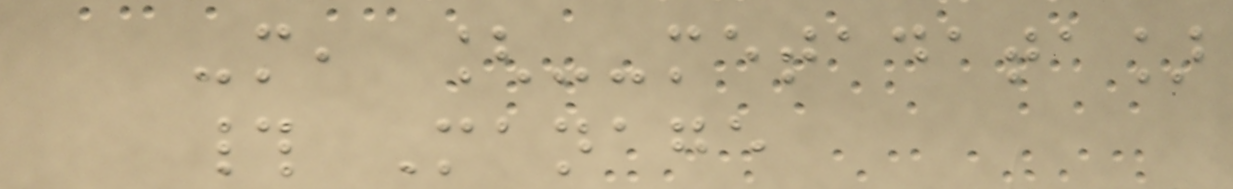-m, [--metadata]
# Manage
